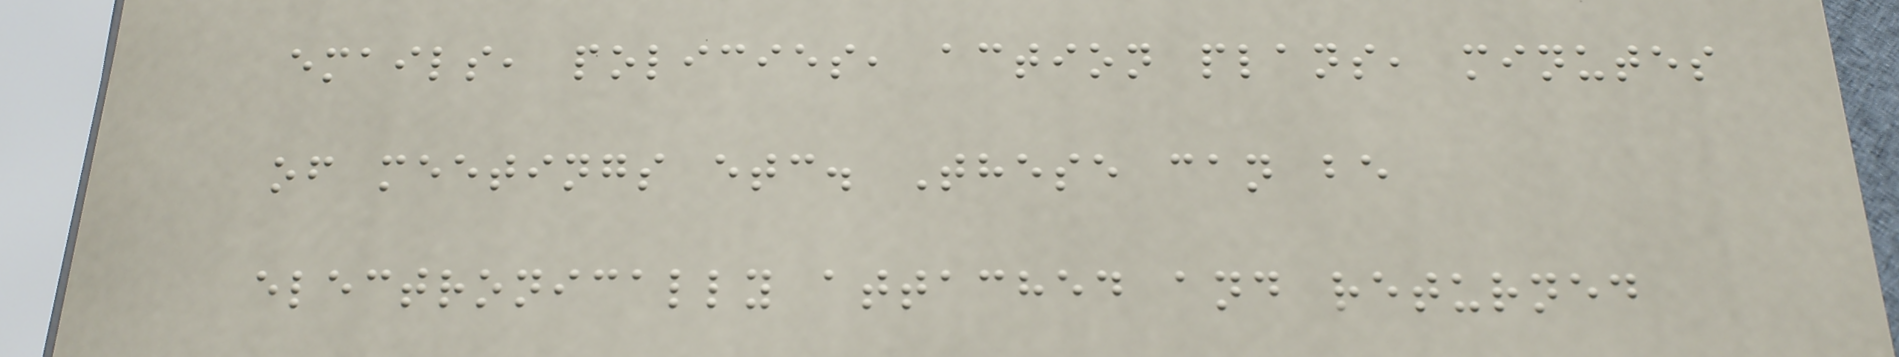emails, policies, action plans, minutes
of meetings etc. These can be
electronically attached and returned
